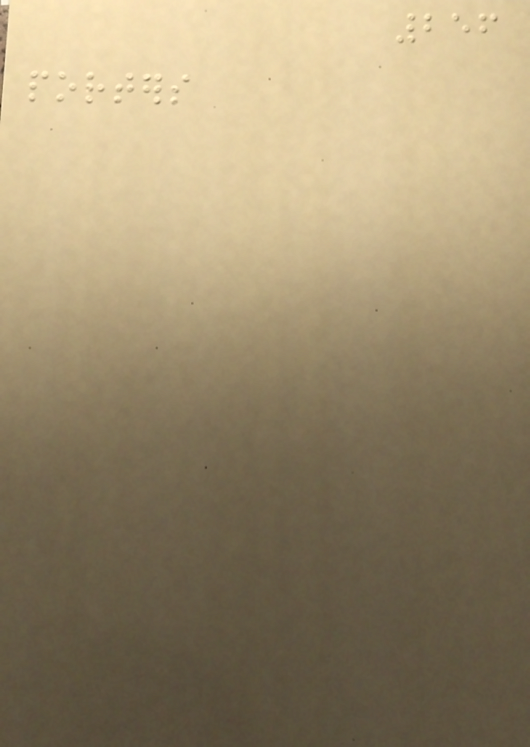256
porters
